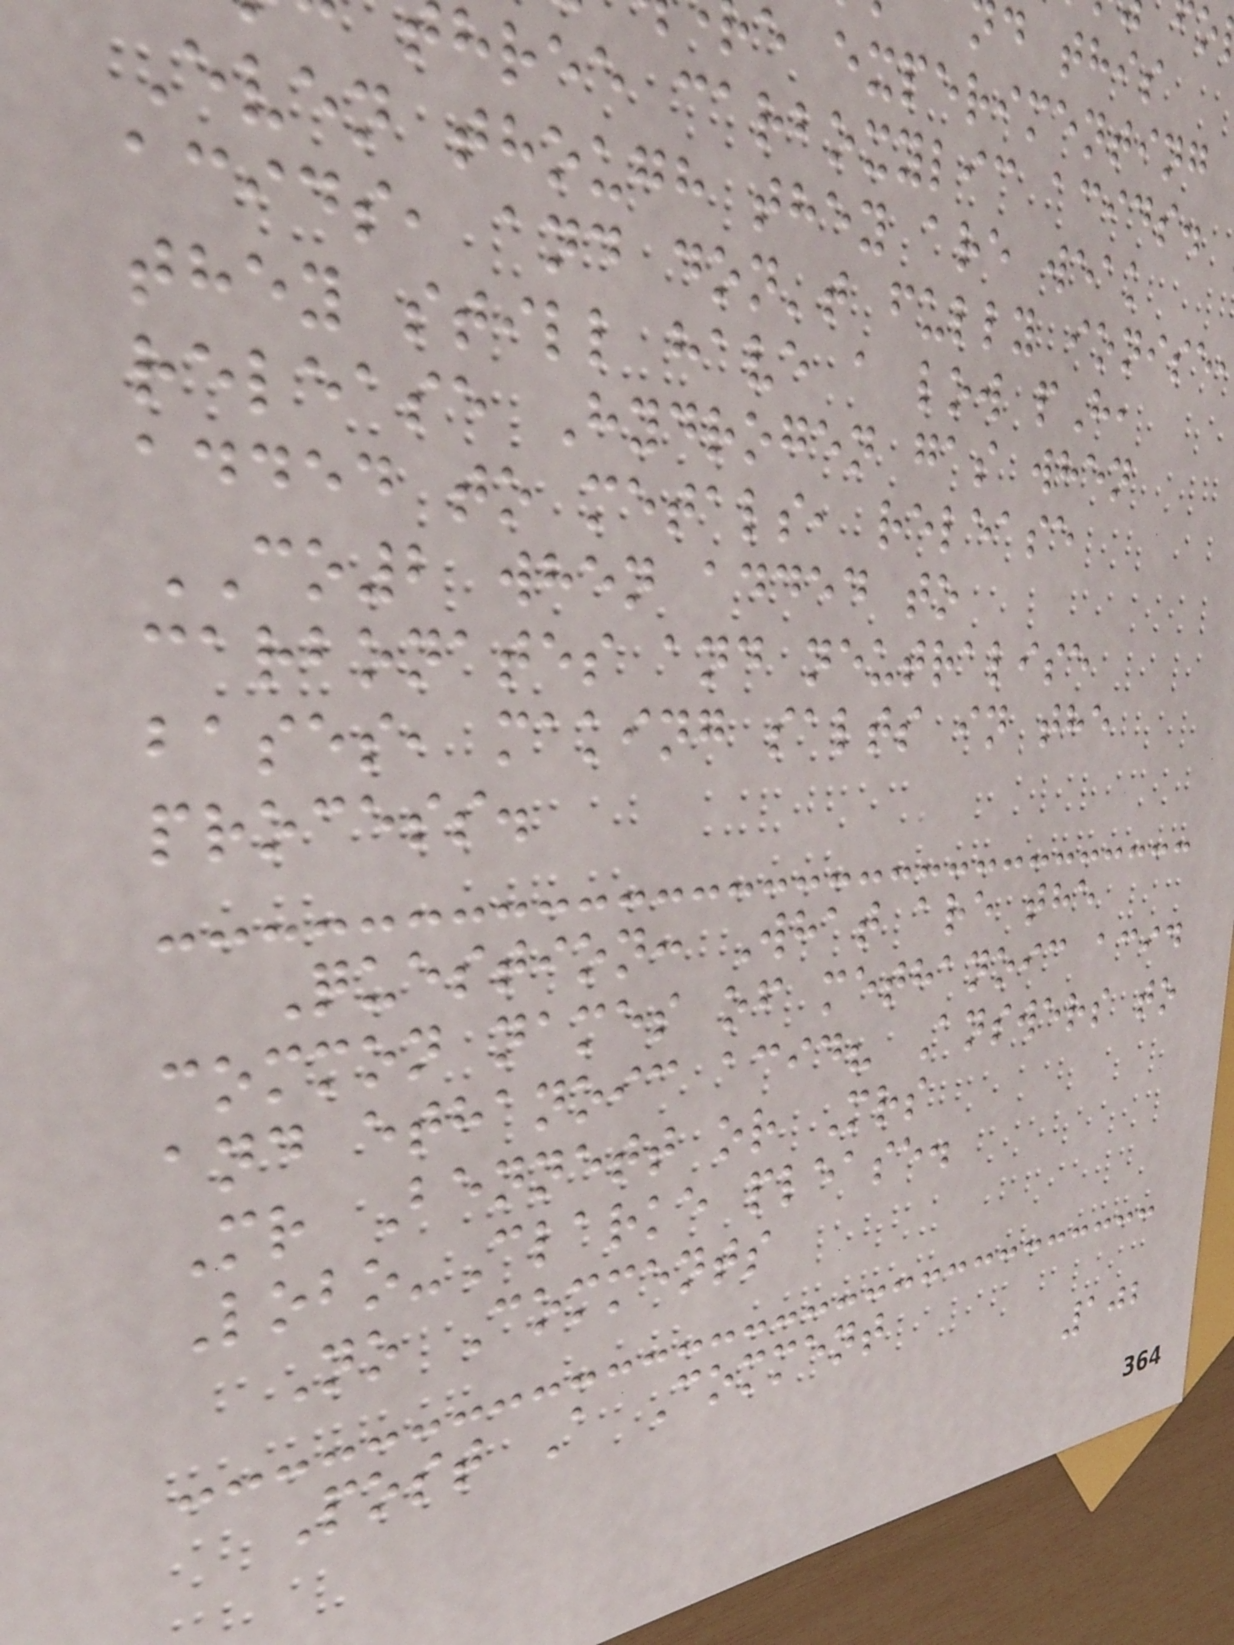e experimenting
hree carboxylic acids.
Even though they are weak
acids, and don't fully ionise
they still have a low pH,
release Hydrogen gas when
added to metals, release
CO2 when added to
carbonates and neutralise
bases, making salts in the
process.
Question: What are the
common names of methanoic acid
and ethanoic acid? Answers to
Mr Bennett or Mrs
Lobo-Clarke please.
No Comments
Post A Comment
102
